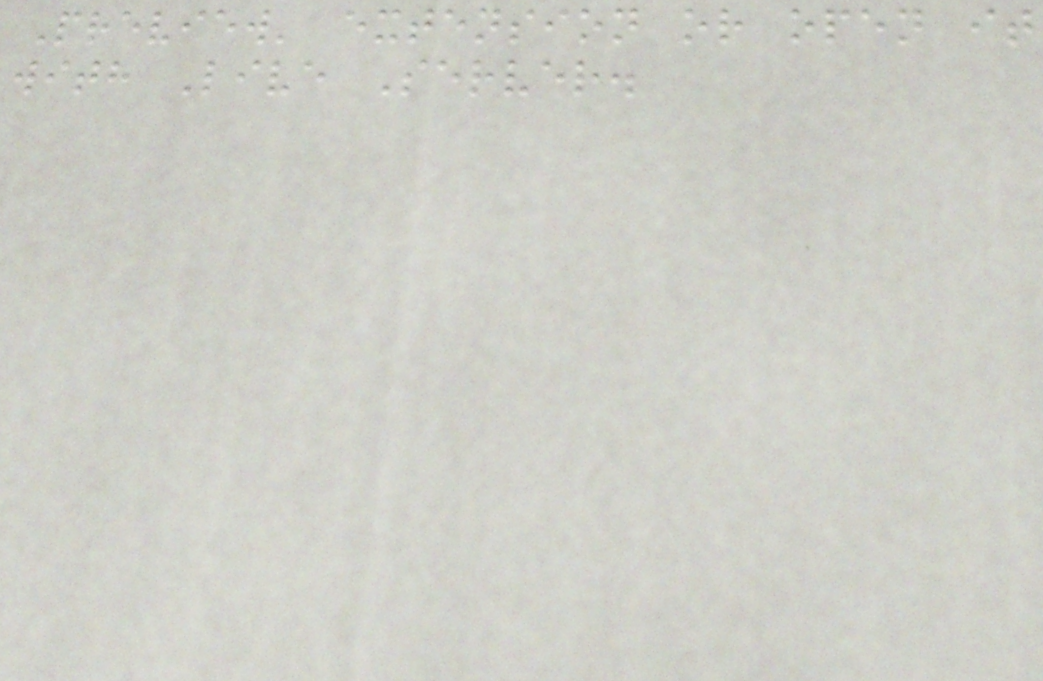Preview' extension or open it
with Live Server.
